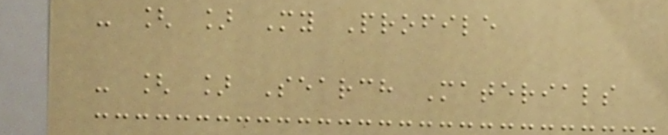- [ ] My Profile
- [ ] Search Materials
